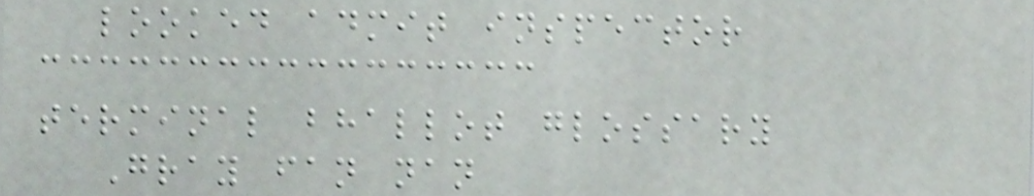looked admit inspector
terminal bhallot glossary
Gray fan nan
